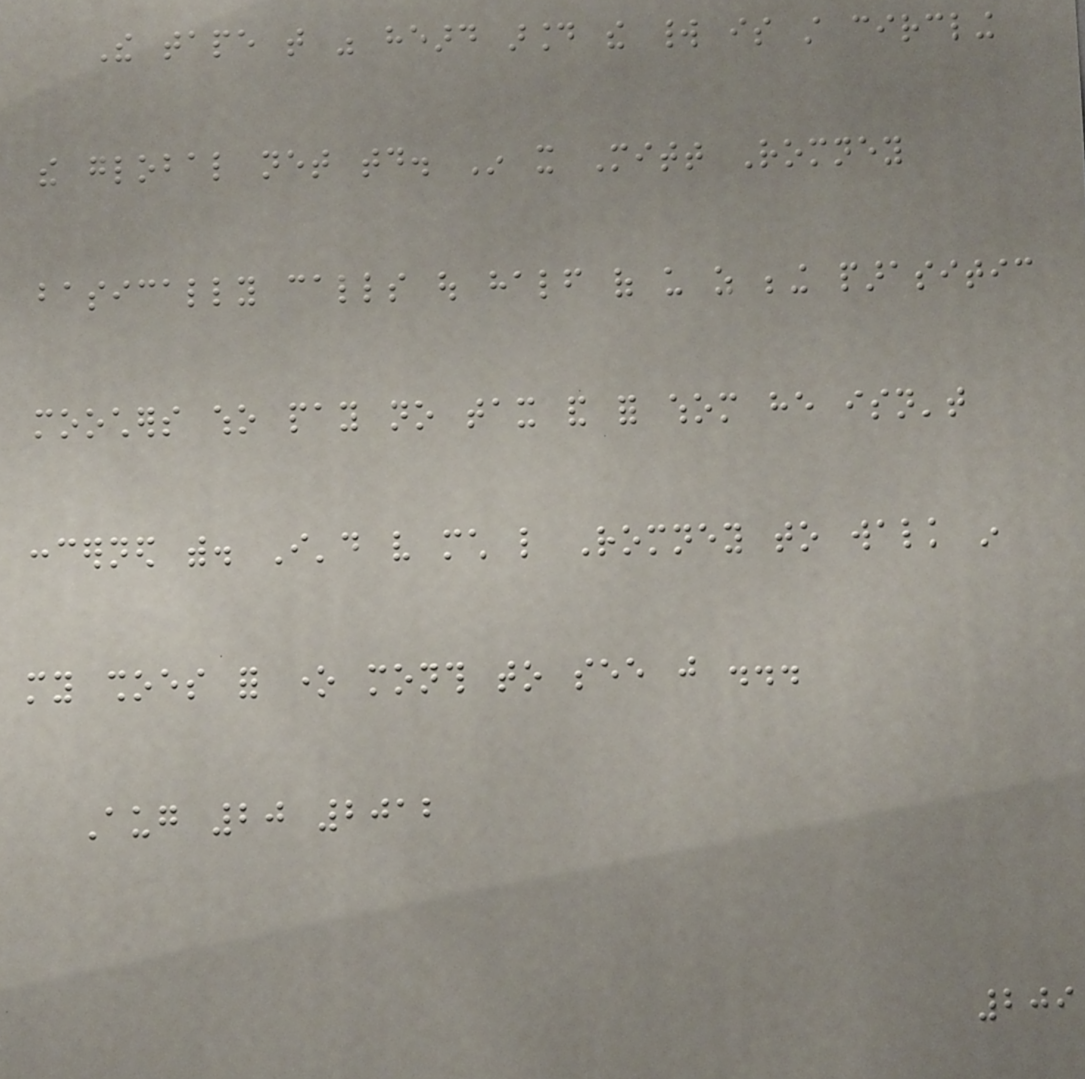The tape that was heard around the world is still circling
the global net today. In it Mitt Romney
basically calls out half of us as being parasitic
moochers who pay no tax and for whom he isn't
concerned with. I'd very much like Romney to walk in
my shoes for one month to see just ...
Aug 20 2012
209
